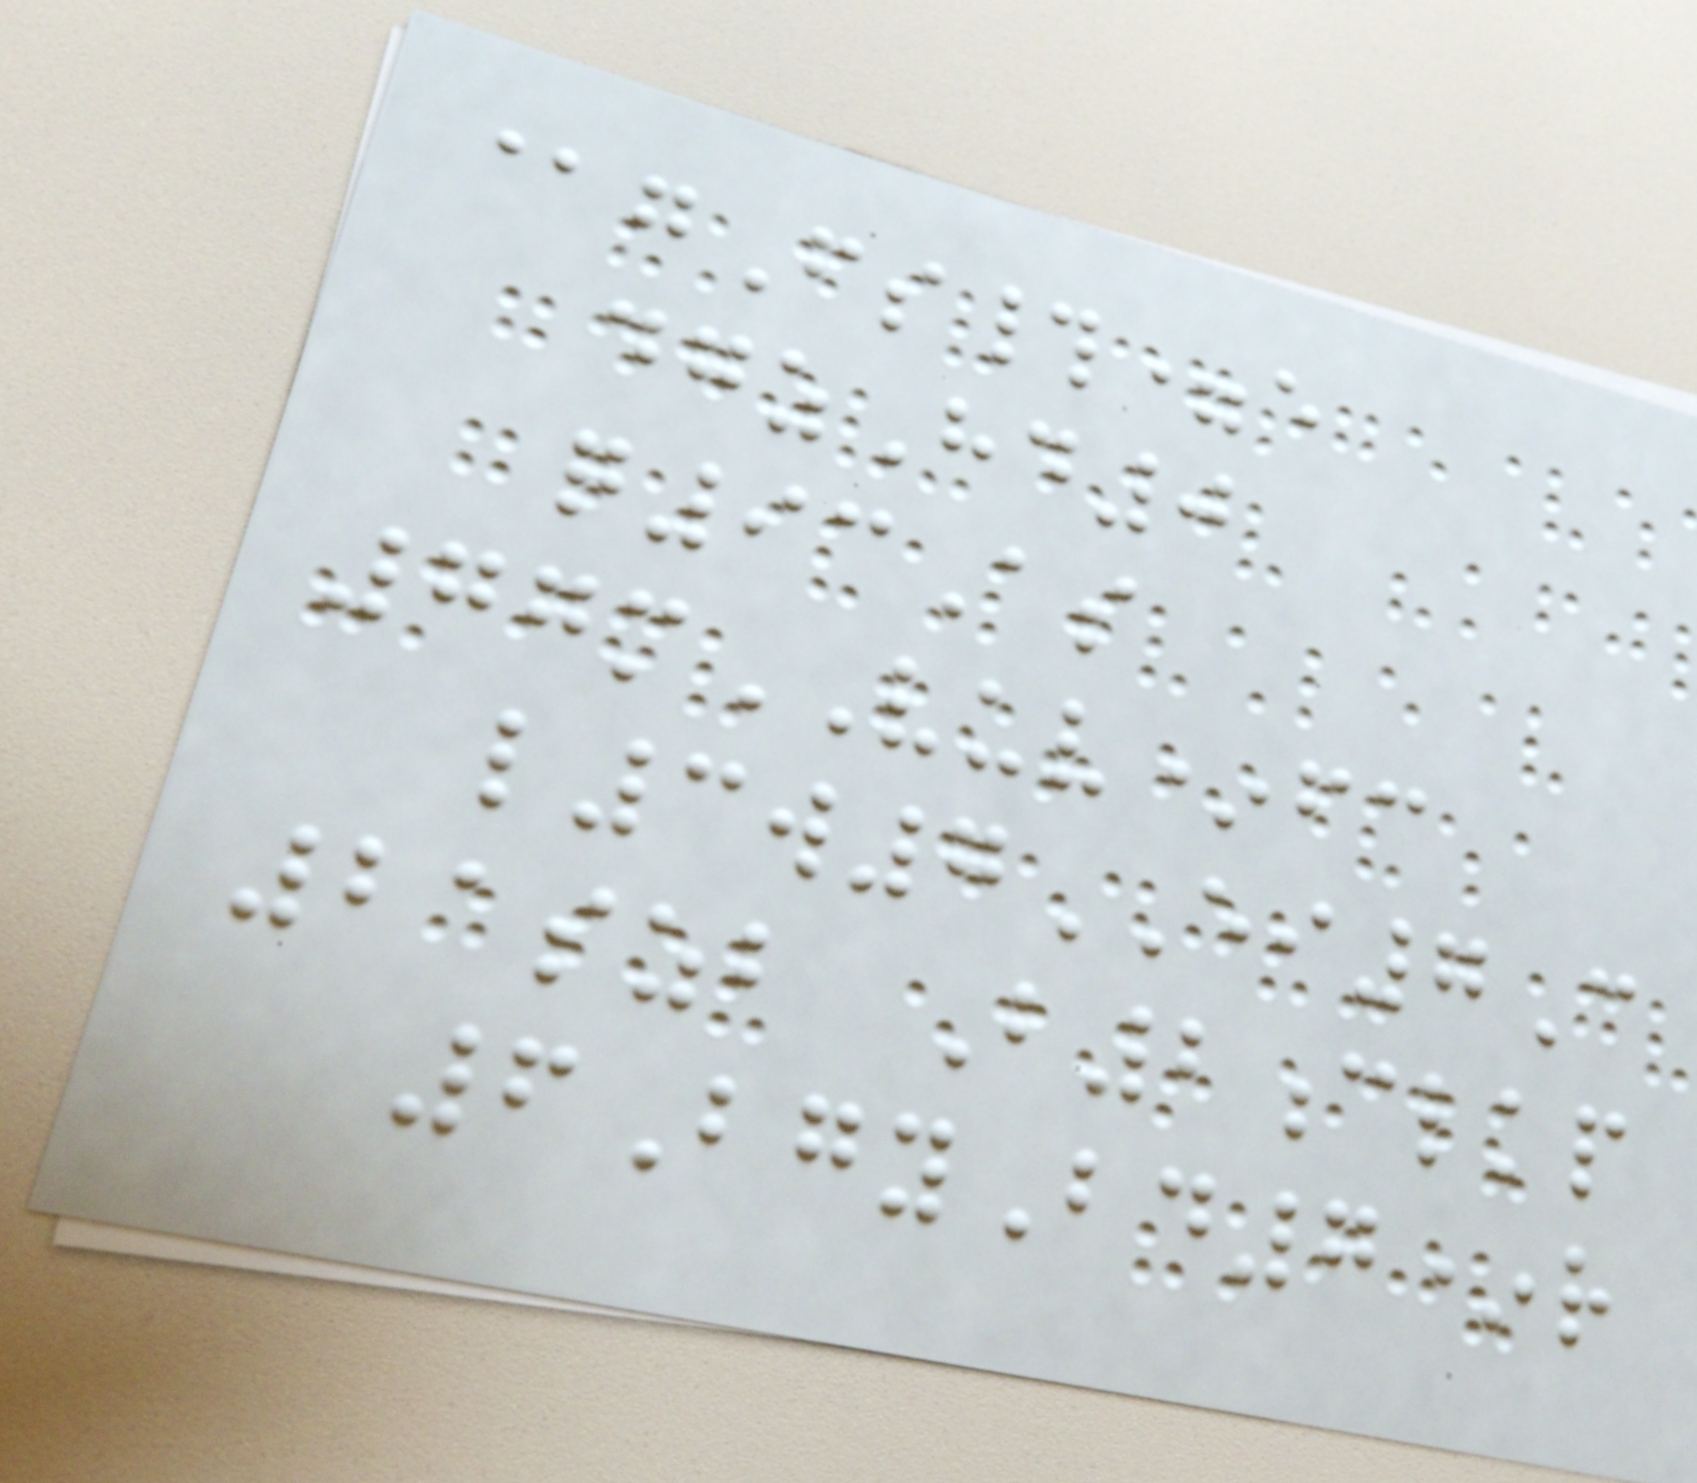@gFs#=e
dgzHd0
q93As
77mVUV*fc
l3w7EI7C
21szb B2clkp
6BgyBd7*r
